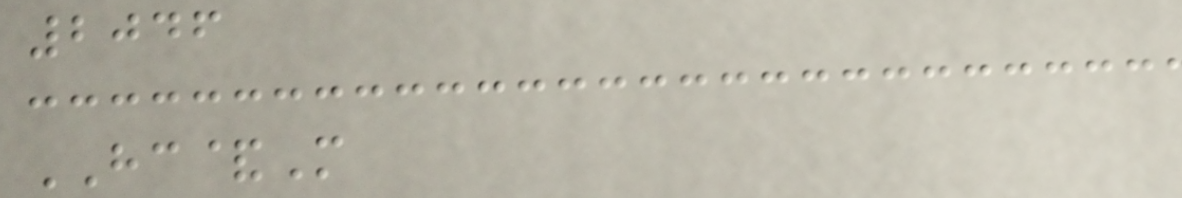2046
HC&M
